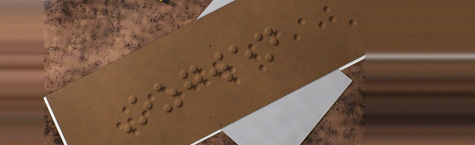Ozgwen
